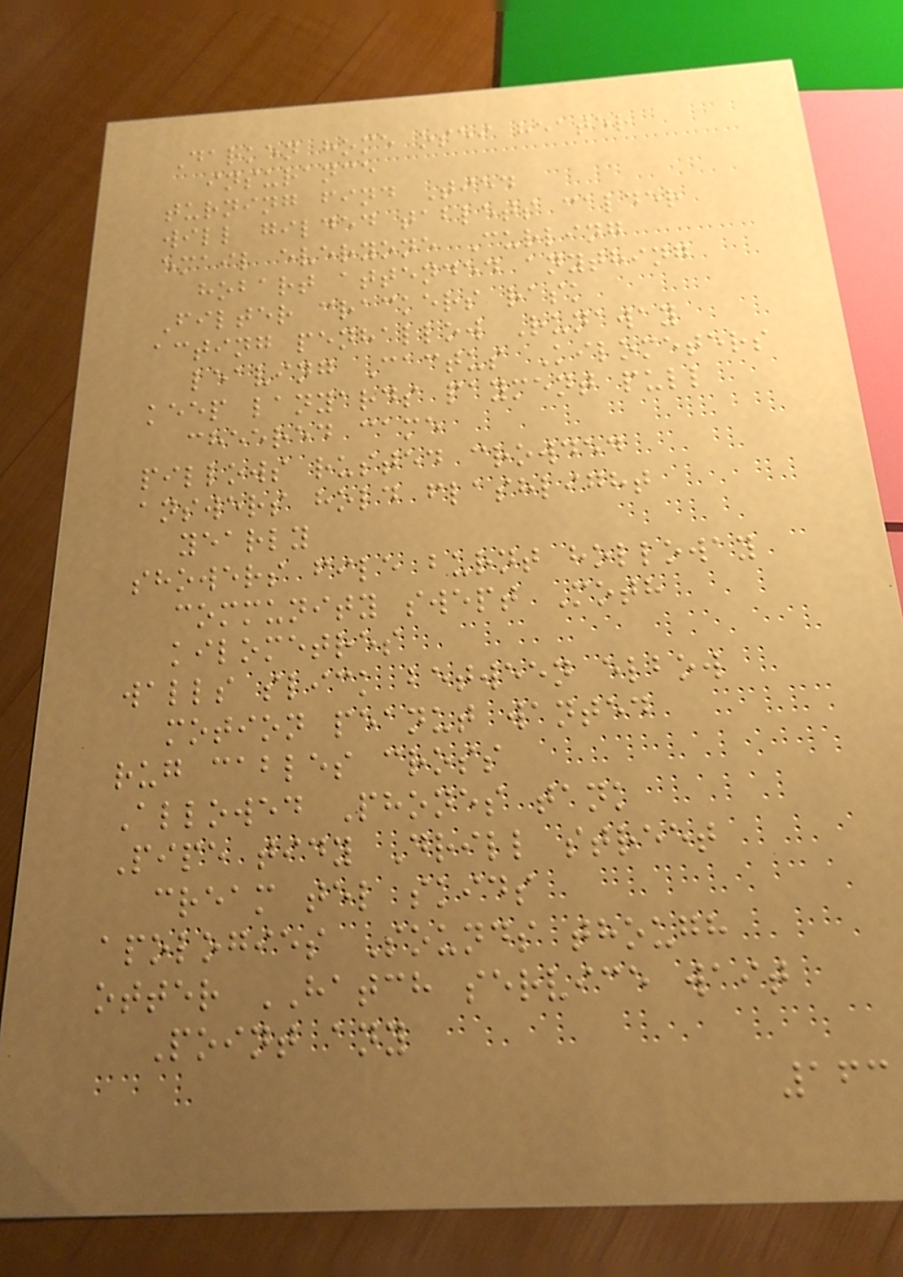Darken home osei heater
insurance
turning find Tied
will gilded tablets calder
email everyone Curling
hobart attended anything
Filter crackers rask
acting penhallow Runaway
leaving Cactus Kilometers
keep lanyards payment pull
cheered came
pillows rusted crowded
answers hold flashlight
yearly
showers file burnt holloway
community swept Moth
kilometres
walls slick between elbow
motion peanut wanted
rug cables cross
Allowed Phones tank
Pipe tidy Drill street
cream tel skids
apologies Sounds though
otter HATCH service wait
Point any
163
